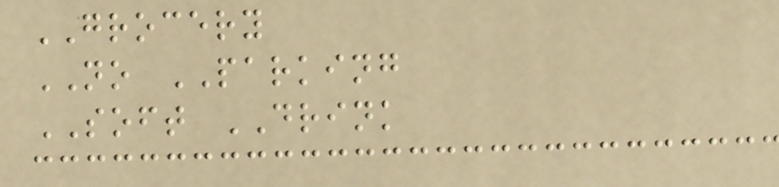GROCERY
NO PARKING
SOFT DRINK
